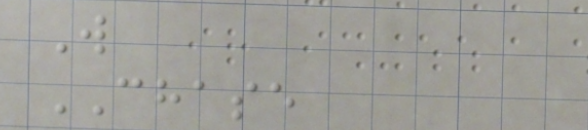W
CHASE
